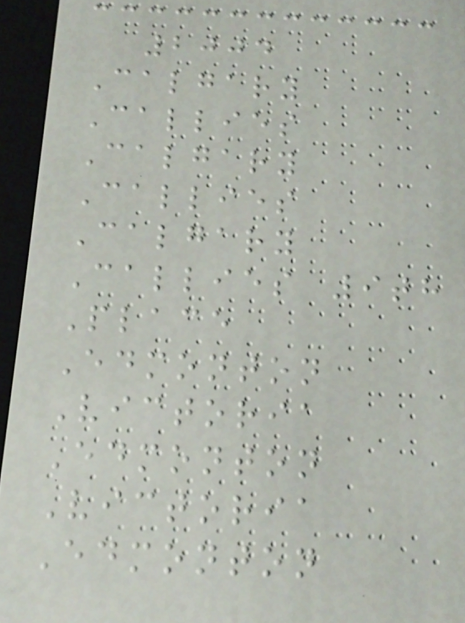2004
Calgary
Callies
Calgary
Callies
Calgary
Callies 9th
Place
Edmonton
Victoria
Edmonton
Victoria
Edmonton
